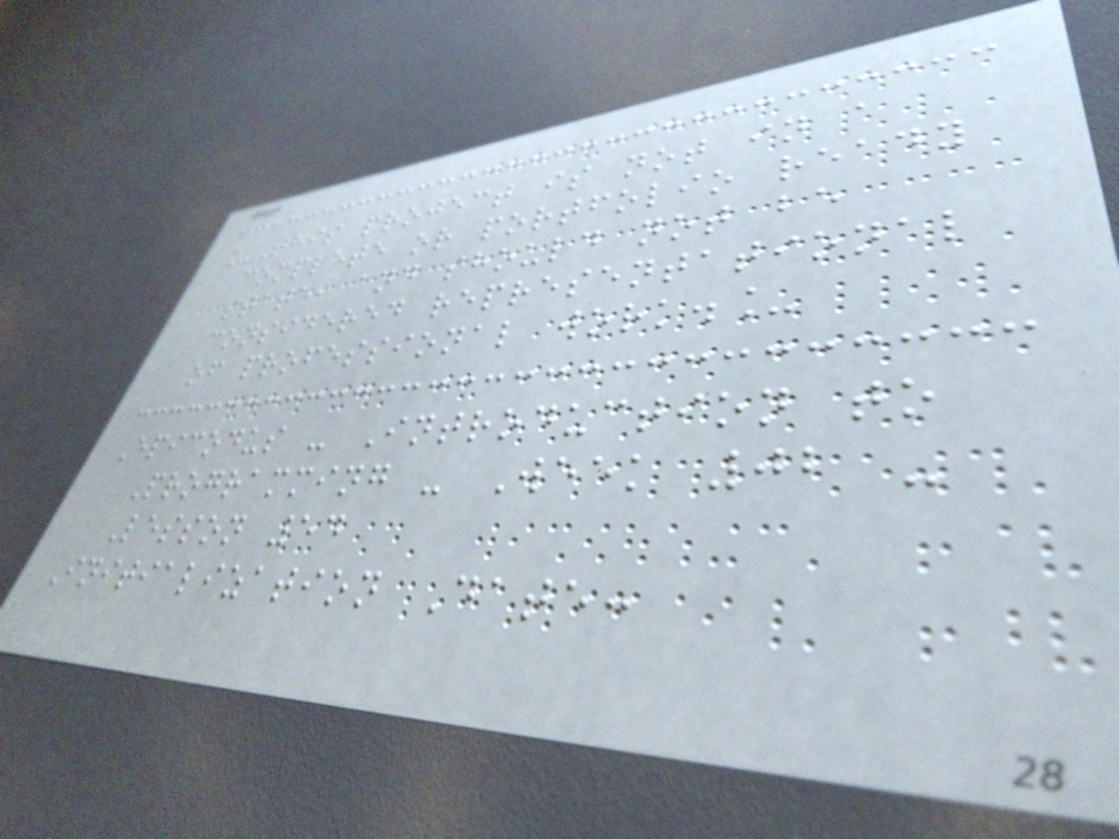_This project is not in a
complete or portfolio ready
state, and should not be
considered representational
of professional work._
Epicodus - Introduction to
Programming - Week 02 -
Lesson 54
Initialization Date:
